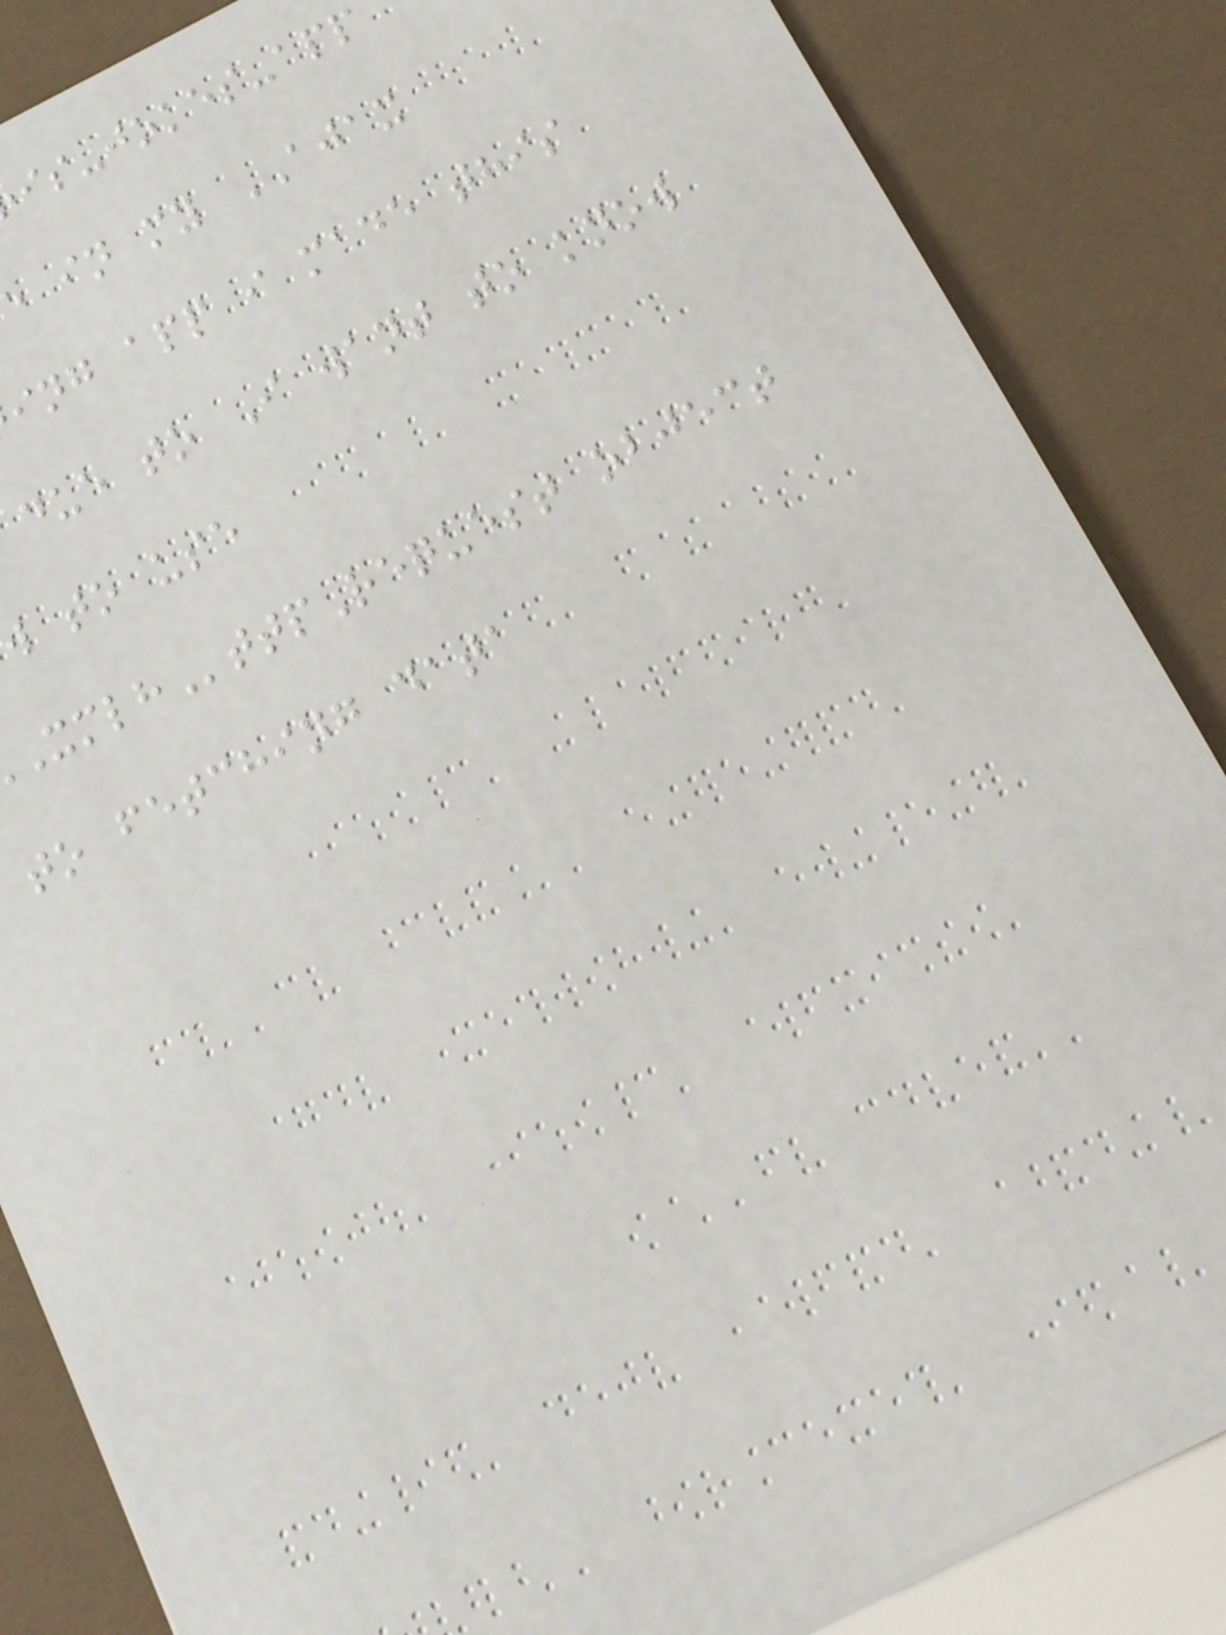is-jokes-app
in my AJAX
ing app i made this
due to I want to know
to use
ttpRequest object
to fetching data
